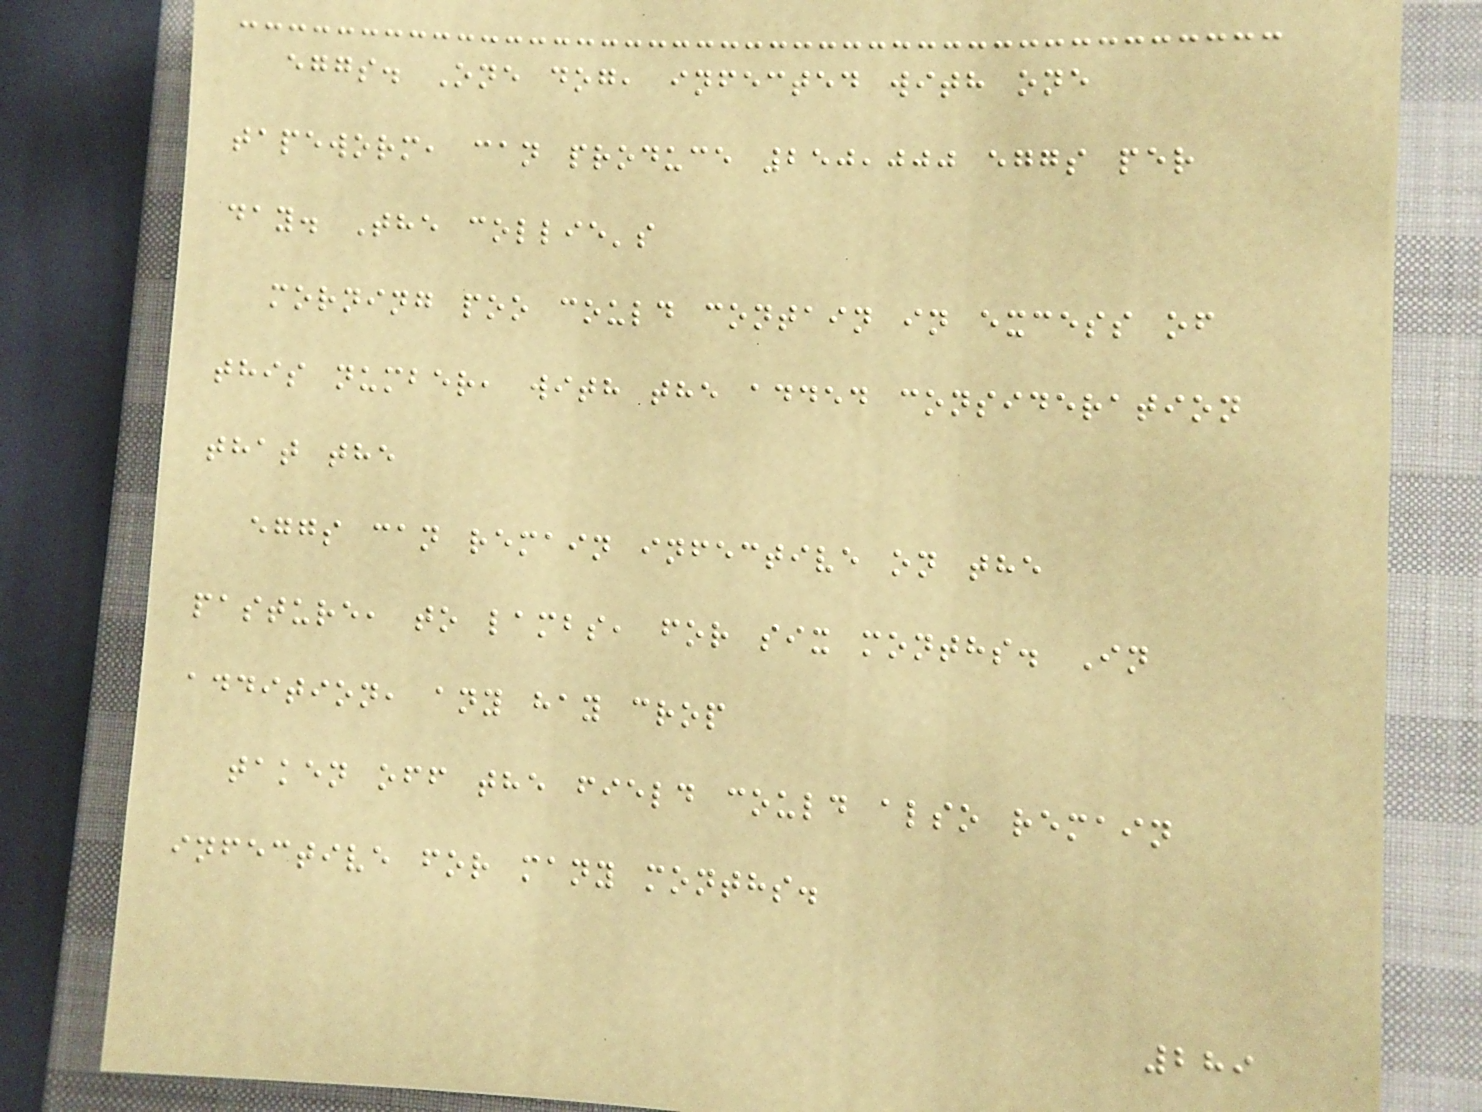eggs. One dog, infected with one
tapeworm, can produce 250,000 eggs per
day. The collie's
morning poo could contain in excess of
this number, with the added consideration
that the
eggs can remain infective on the
pasture, to lambs, for six months. In
addition, any hay crop
taken off the field could also remain
infective for many months.
289
